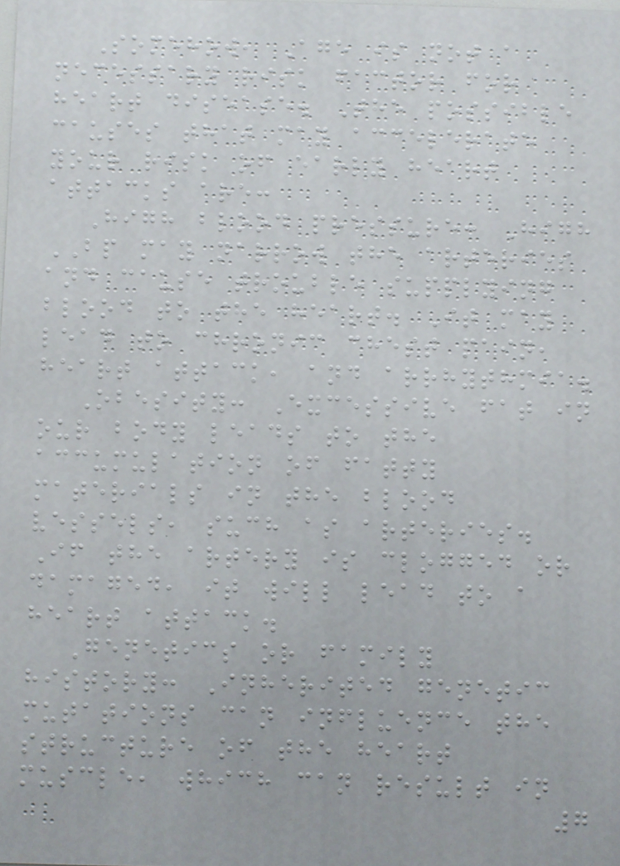Somehow, Age is not a
necessary risk factor for
heart disease. The possible
causes that may accelerate
your risk of early heart
attacks are:
High blood pressure: High
BP may narrow the arteries
and cause trouble supplying
blood to the heart. It may
lead to chronic chest pain,
heart attack, and arrhythmia.
Obesity: Excessive fat in
our body leads to the
accumulation of fatty
materials in the blood
vessels, such as arteries.
If the artery is clogged or
damaged, it will lead to a
heart attack.
Genetics or family
history: Inherited genetic
mutations can influence the
structure of the heart
muscle, which can result in
7
